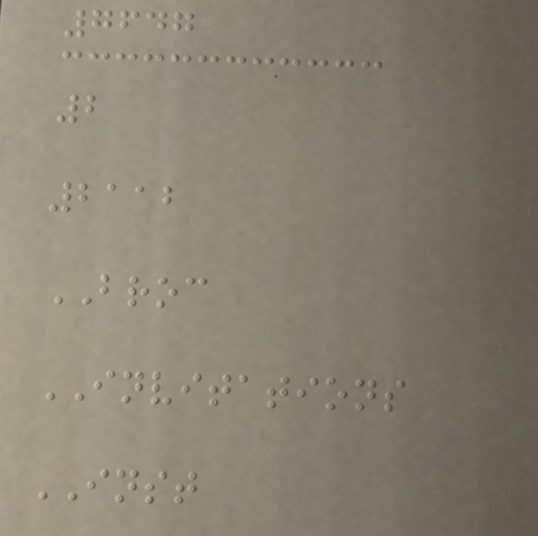7647
2
2112
BROC
INVITATIONS
INST
